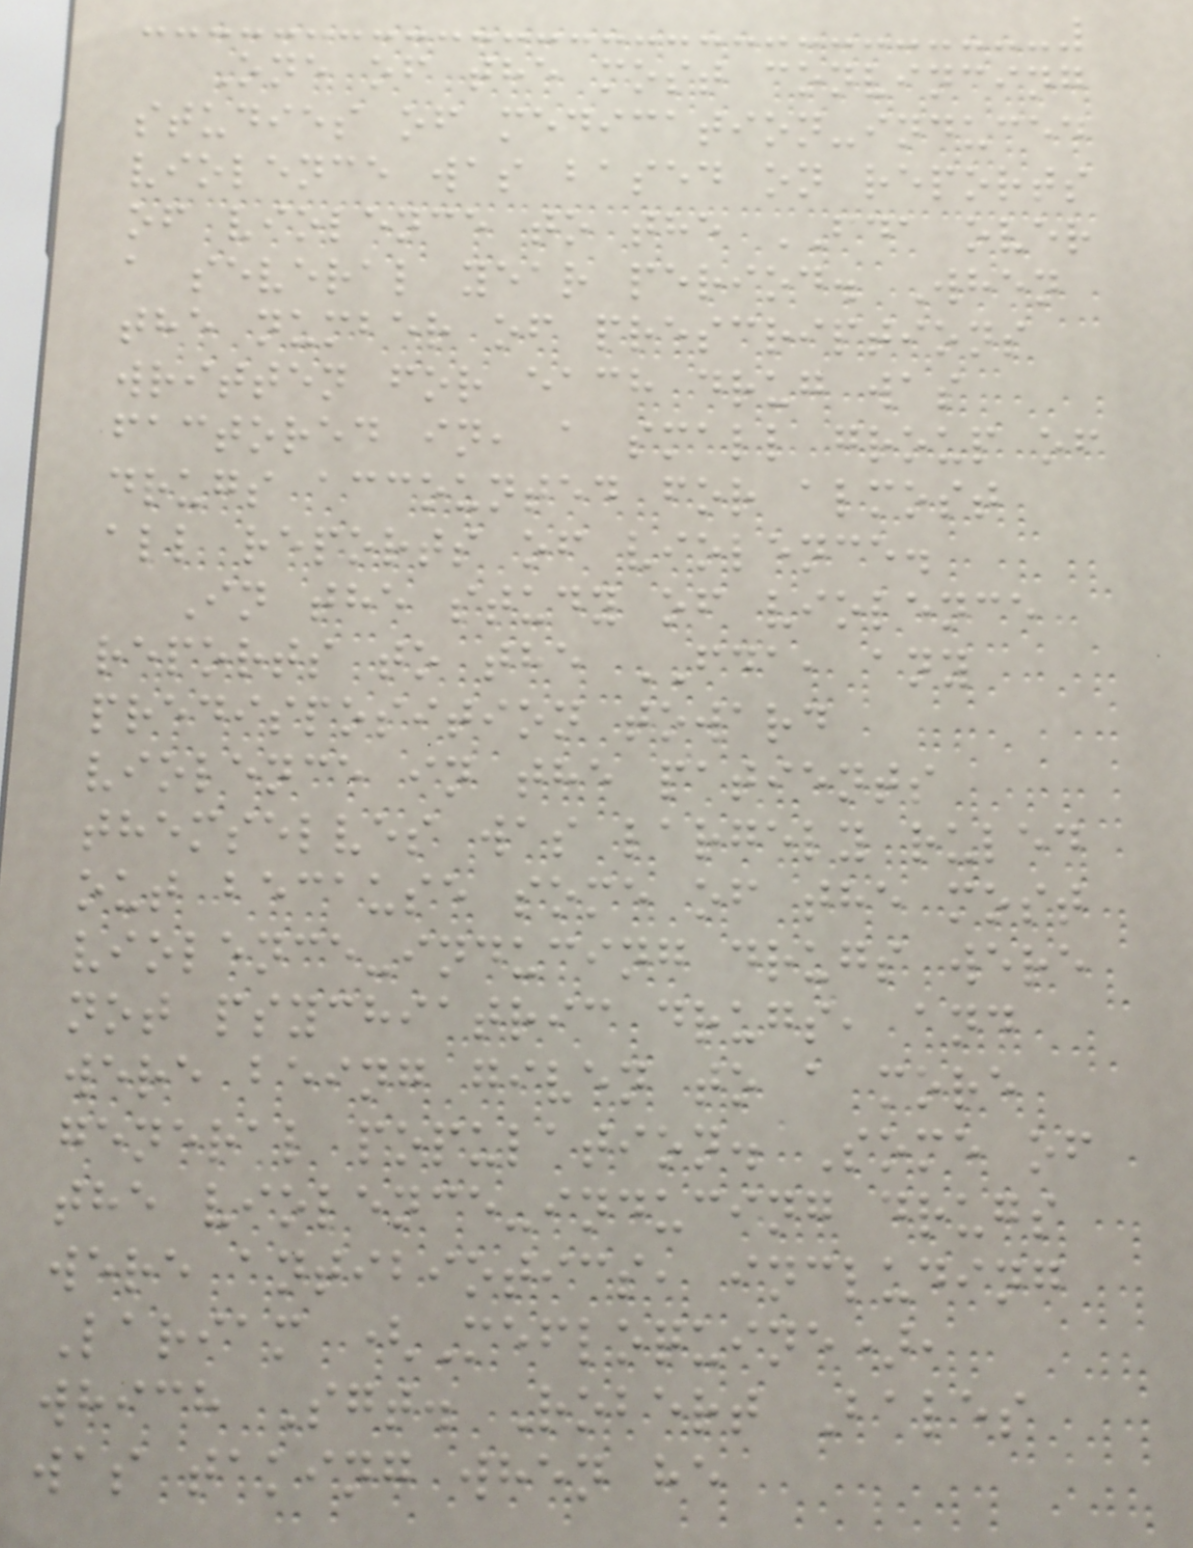One of the most convincing
studies of medication-induced
violence was based on reports
of violence to the FDA over
a several year period. When
the number of prescriptions
written for each drug was
factored in, a small group of
drugs accounted for almost
all reports of violence.
In the study of violence
reports to the FDA, any
predisposition toward
violence in the patients
themselves was largely ruled
out because some of the most
violence-inducing drugs were
not psychiatric drugs, and
were being given to a more
general population. Some of
the violence-inducing drugs
were antibiotics, including
Lariam (Mefloquine),
which Sgt. Robert Bales
was taking when he
